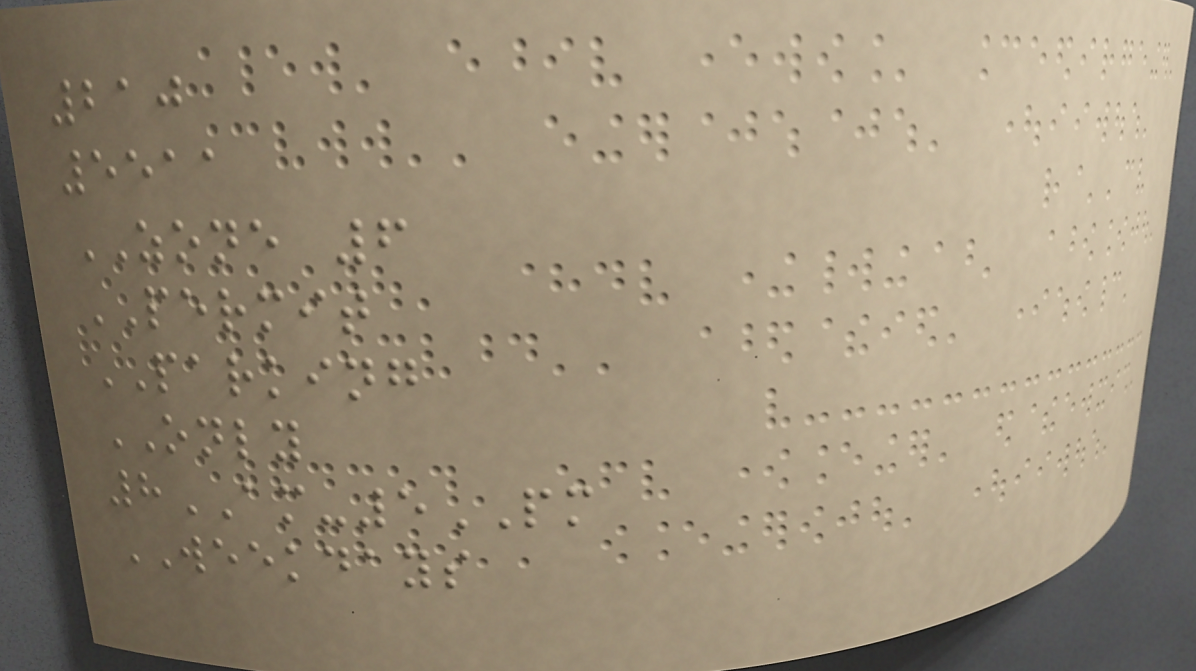210
5511
ZONE 6
PERMIT
PARKING
ONLY
8AM-5PM
WEEKDAYS
